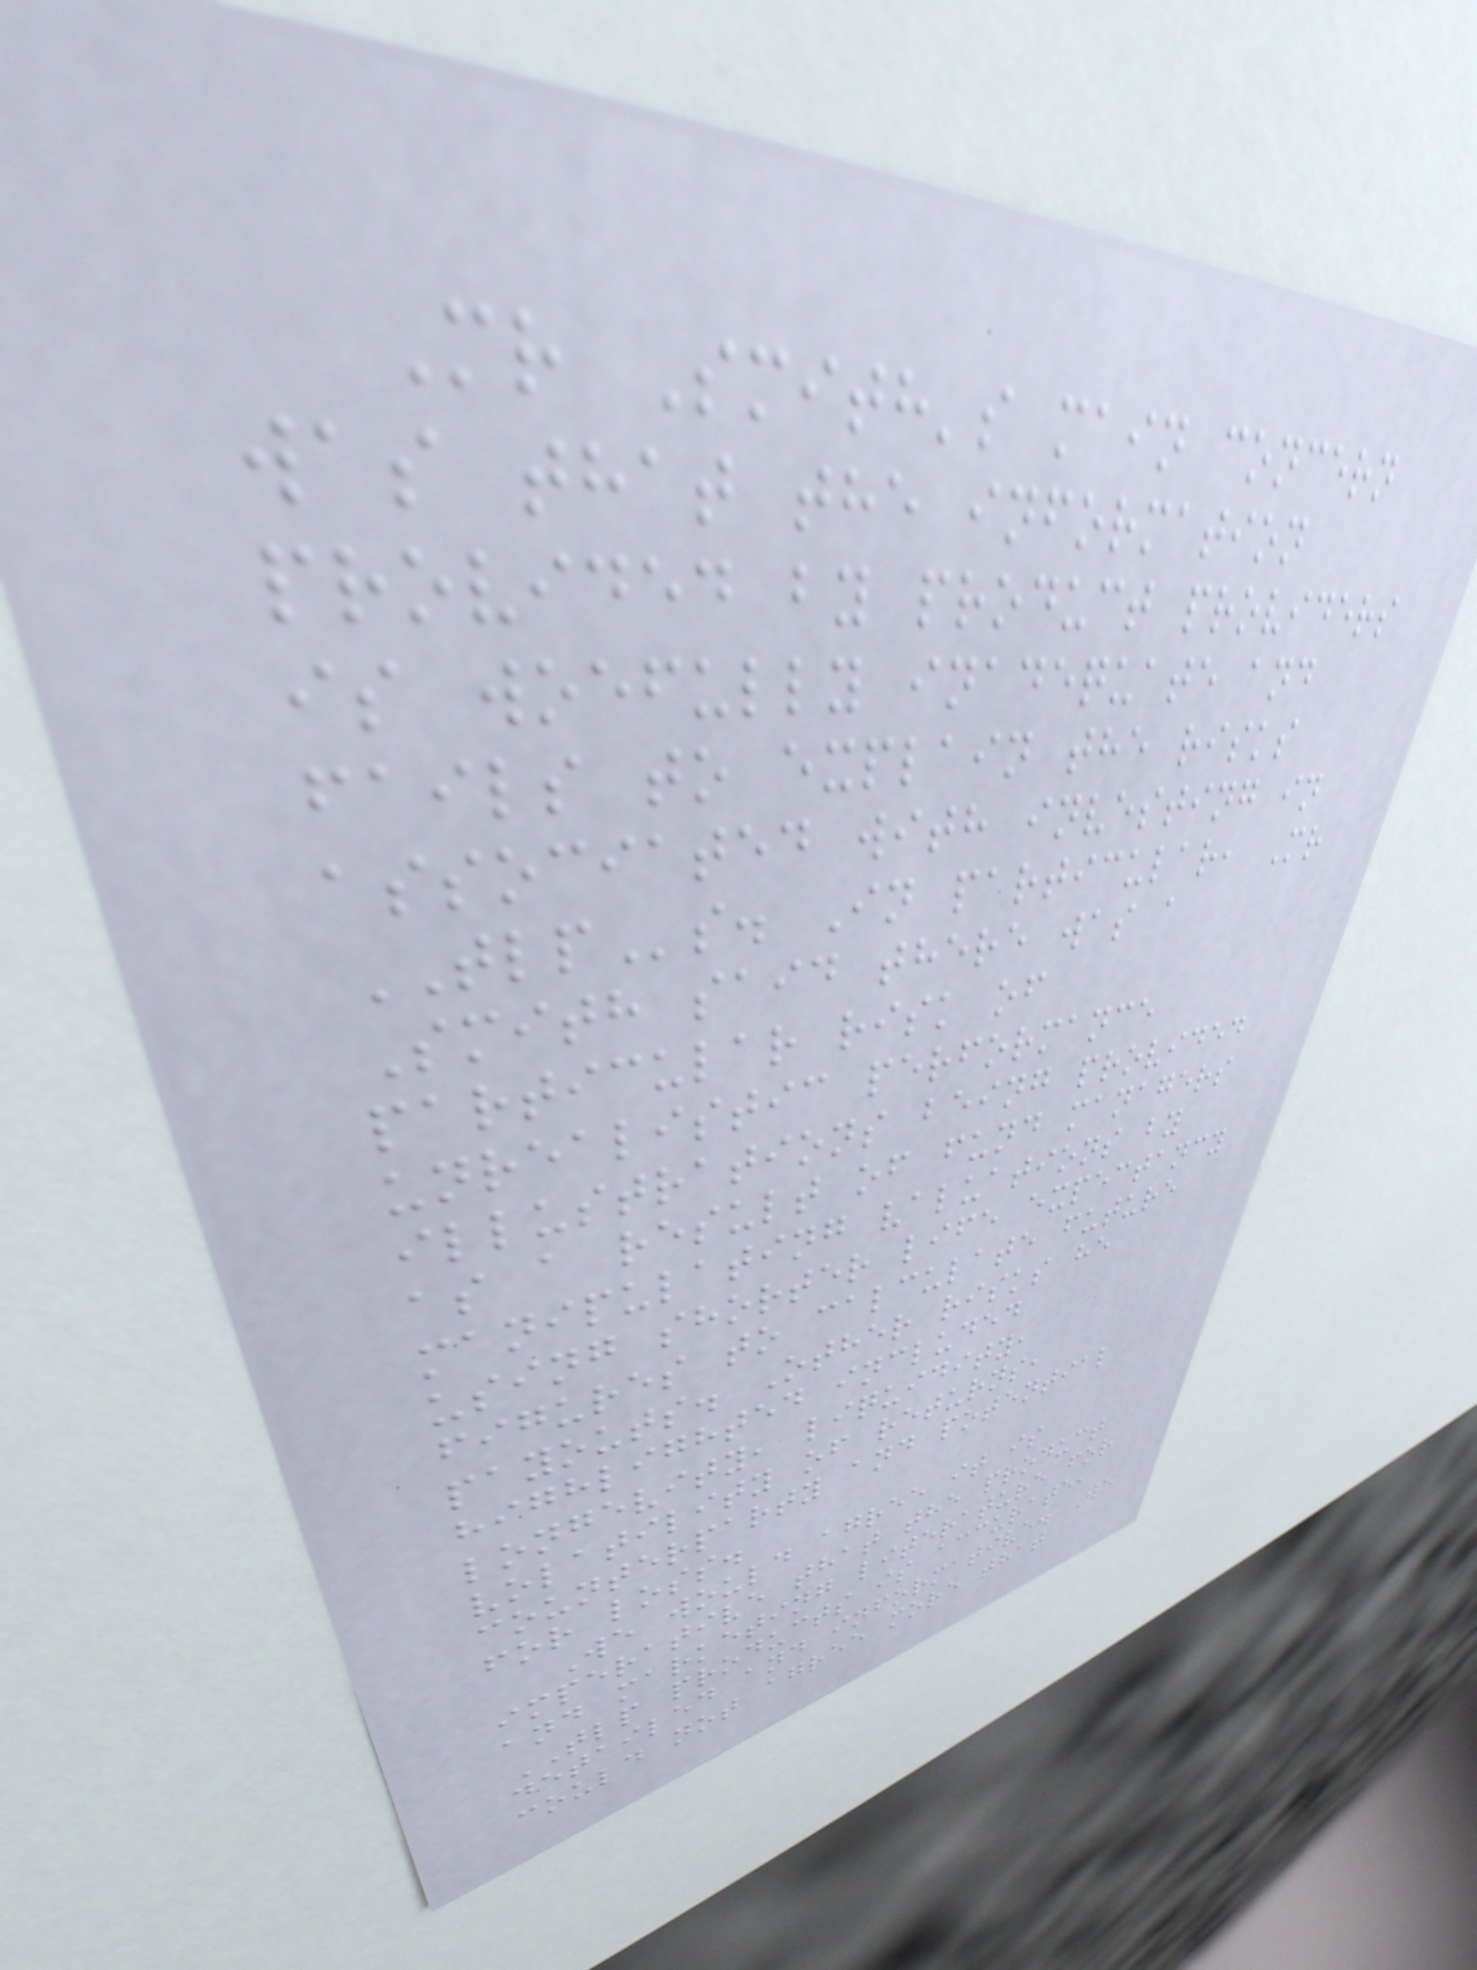Mr Smith's main concern
was that the information
provided by product providers
is woefully inadequate and
fails to explain the risks
associated with investing in
TLPs. In particular, Mr
Smith said there was a
particular risk of
unrealistic performance
illustrations being provided
as a result of fund managers
manipulating valuations by
using shorter life expectancy
figures to calculate future
payouts. Other risks he
highlighted included
longevity, liquidity,
volatility of returns,
counterparty and potential
for loss.
We would agree it is
imperative that the product
and marketing literature for
TLP products is accurate,
detailed and informative. We
could not agree more that
